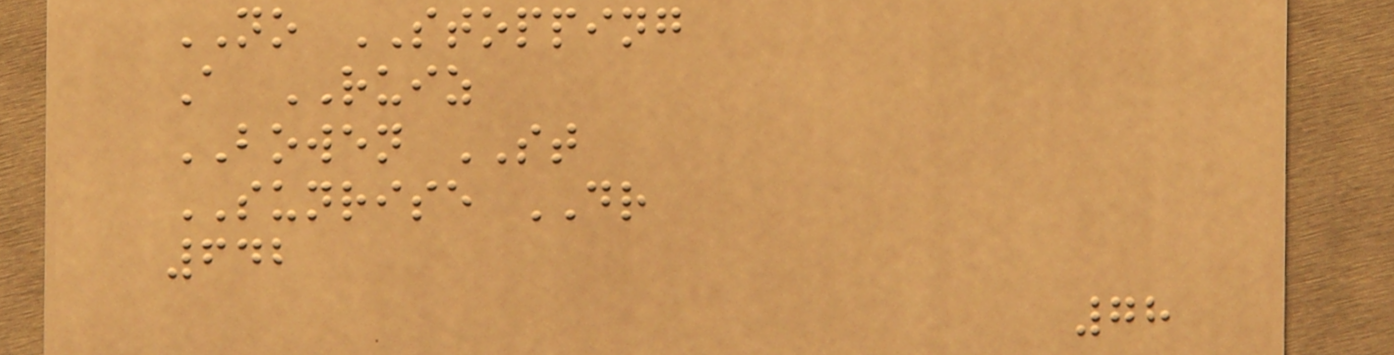NO STOPPING
A RUIZ
BOWEN ST
SUNRISE DR
642
78
